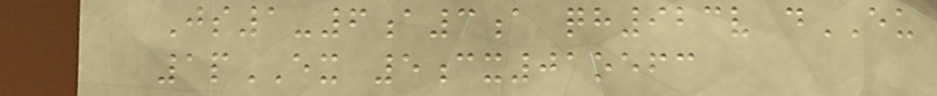Js1-6a3a qh923v dEU
1pEX 5cx01oefc
